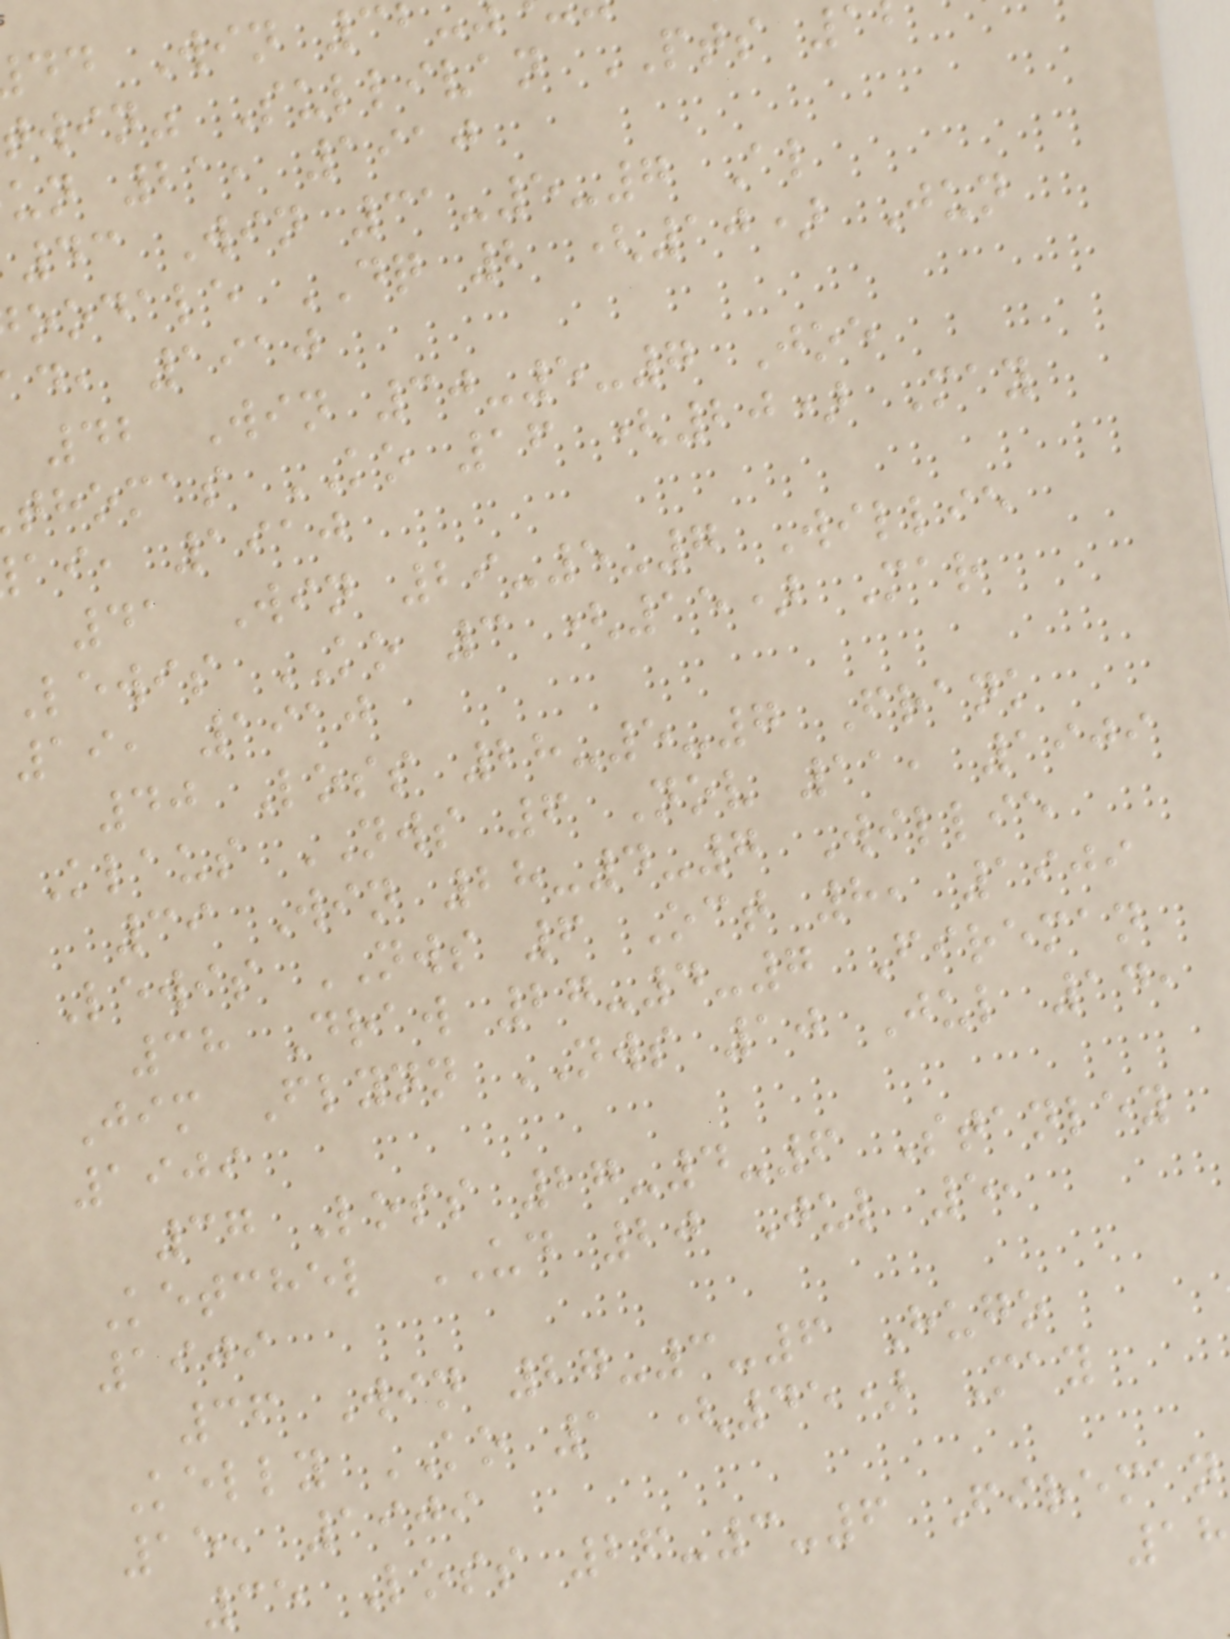dd Win 3
win" Sullivan PTS 1
un 21, 1910
43 Win 31-5-7 Al
oodale DQ 2 (10) Jun
d, 1910
42 Win 30-5-7 Joe
thomas KO 16 (20) May
ai, 1910
41 Win 29-5-7 Willie
Lewis KO 3 (15) Mar
19, 1910
40 Loss 28-5-7 Frank
Klaus NWS 6 Nov 11, 1909
39 Win 28-4-7 Willie
Lewis NWS 6 Oct 8, 1909
38 Draw 27-4-7 Fireman
Jim Flynn NWS 10 Jul 14,
1909
37 Loss 27-4-6 Stanley
Ketchel UD 20 Jul 5,
1909
36 Win 27-3-6 Hugo
Kelly KO 1 (45) May
15, 1909
35 Loss 26-3-6 Fireman
